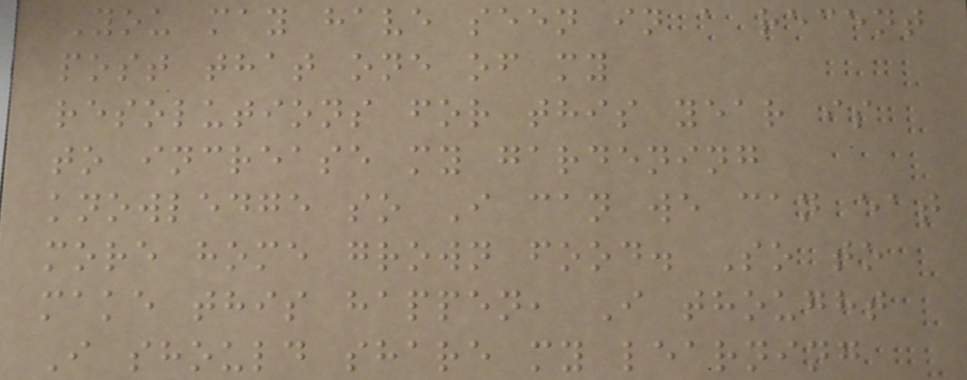You may have seen in a recent
post that one of my
resolutions for this year is
to increase my gardening
knowledge so I can we can eat
more home grown food. So to
make this happen, I thought
I should share my learning
